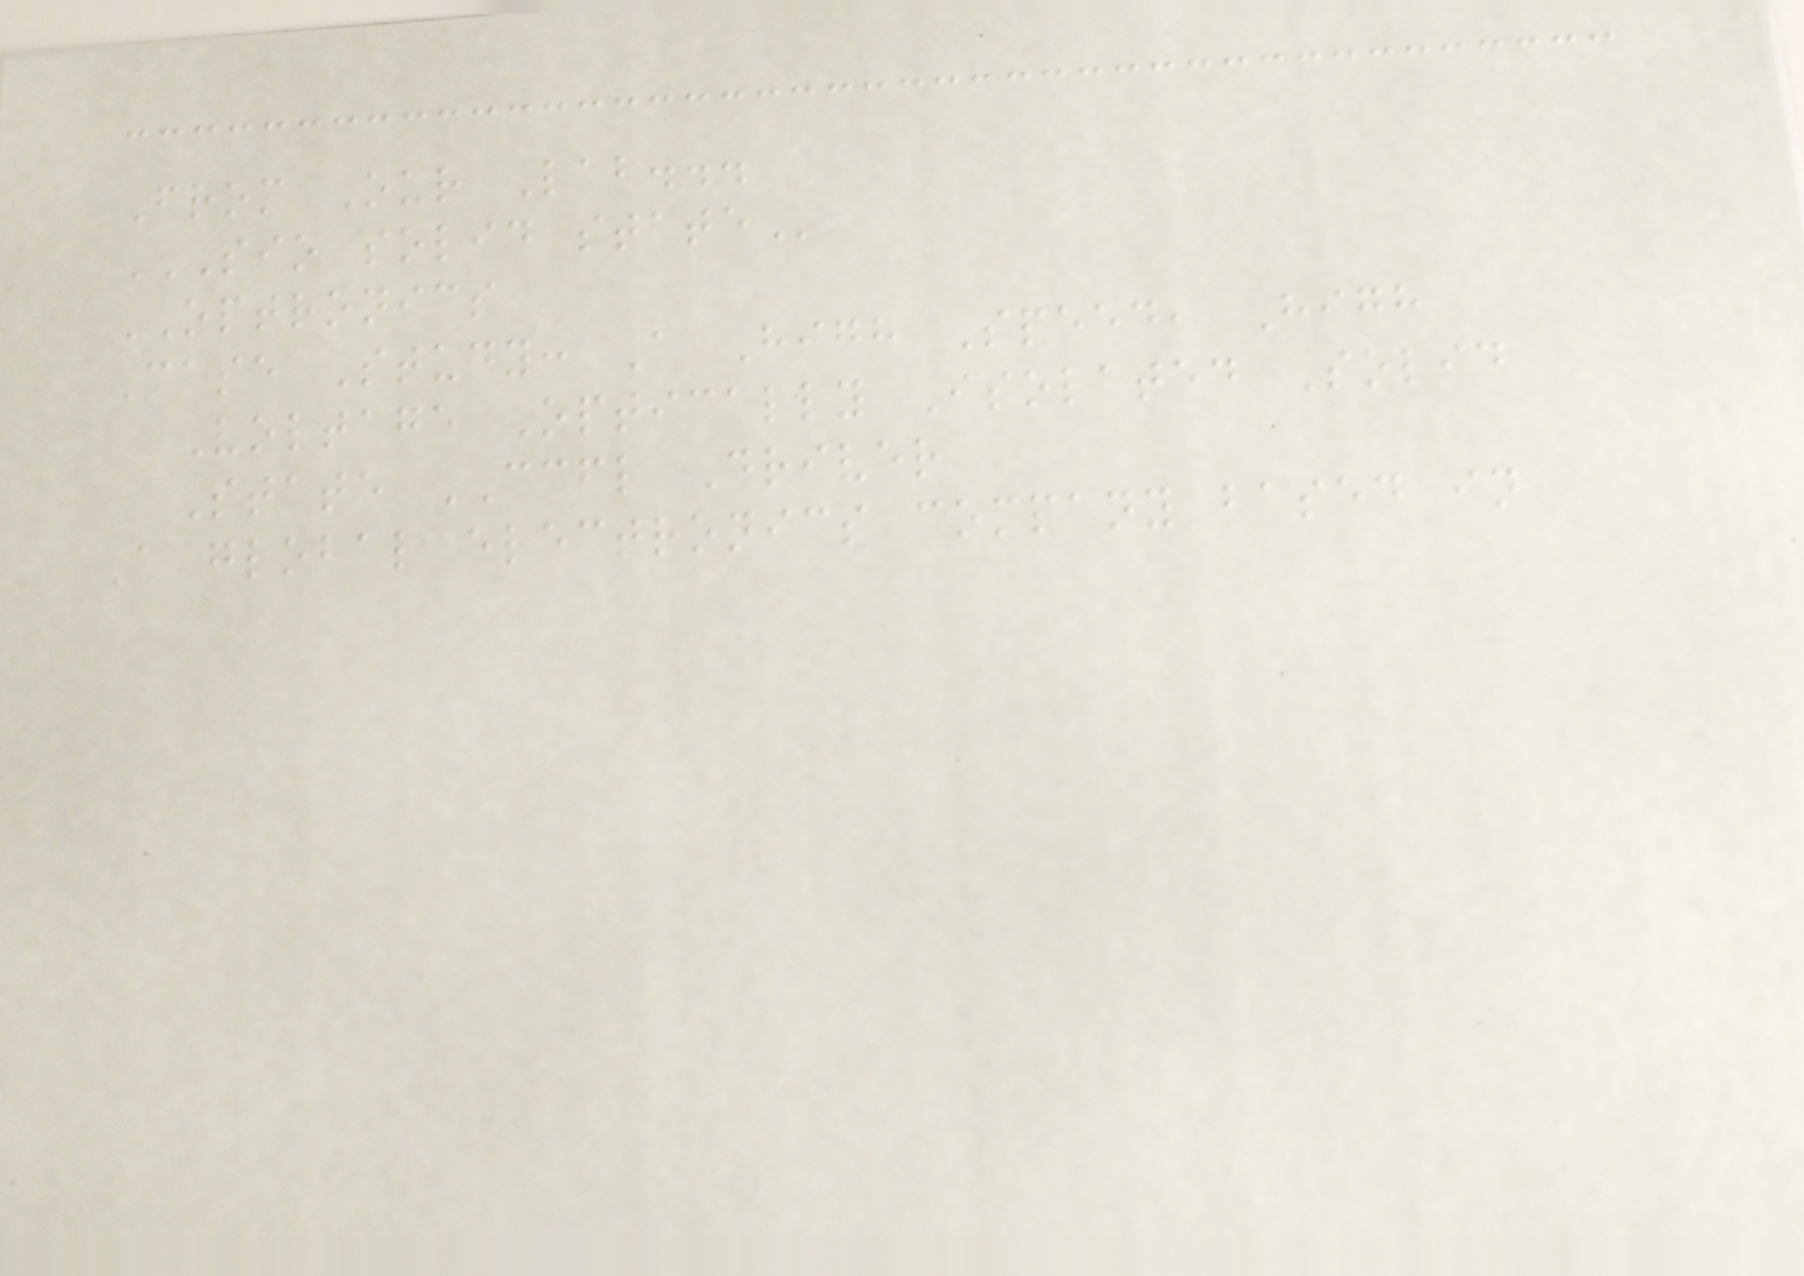From Our Lab...
SIO SOLID STATE
OPTRONICS
Case Study: A High Speed, High
Voltage Optically Isolated Solid
State CCFL Driver
A global electronics company based in
